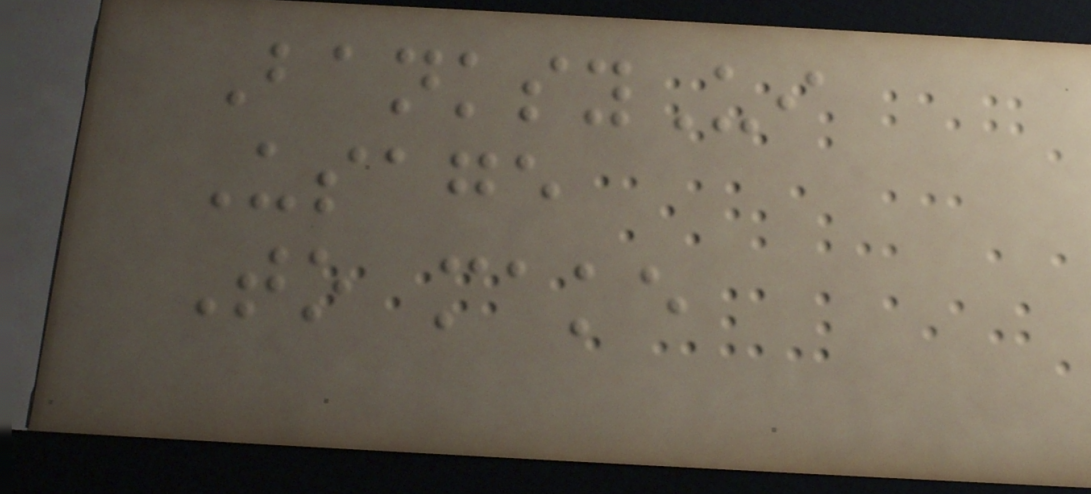BanksyUi
Usage
To make
